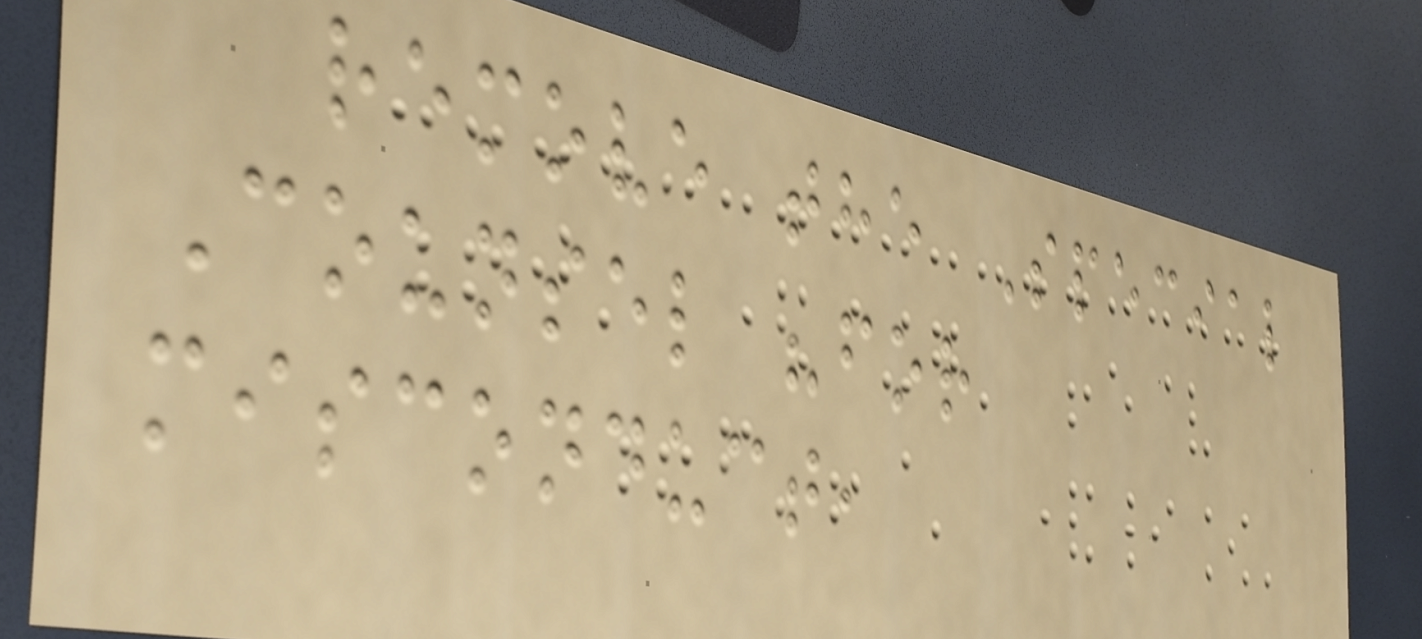remove the Special
Counsel "for
misconduct,
